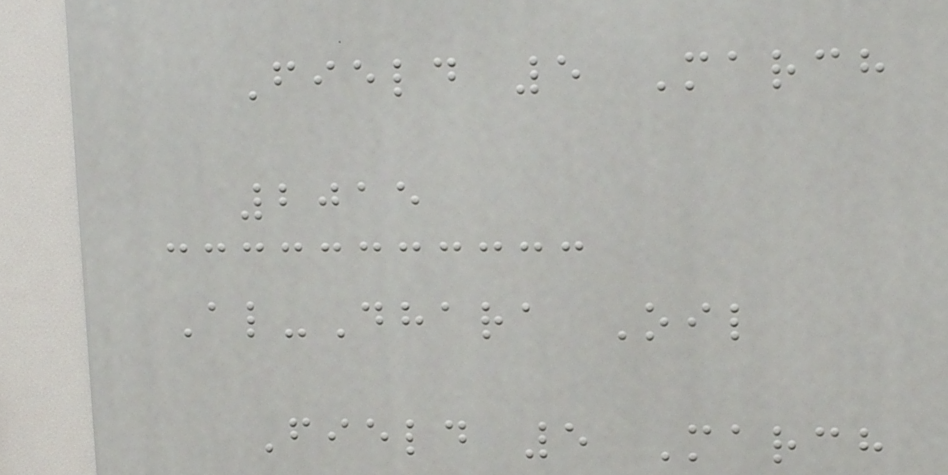Field 5 March
2015
Al-Dhara Oil
Field 5 March
